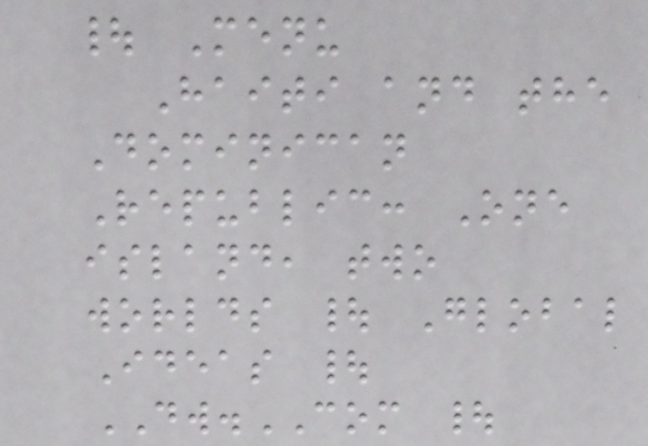| Menu
Haiti and the
Dominican
Republic: One
island, two
worlds | Global
Ideas |
DW.COM |
